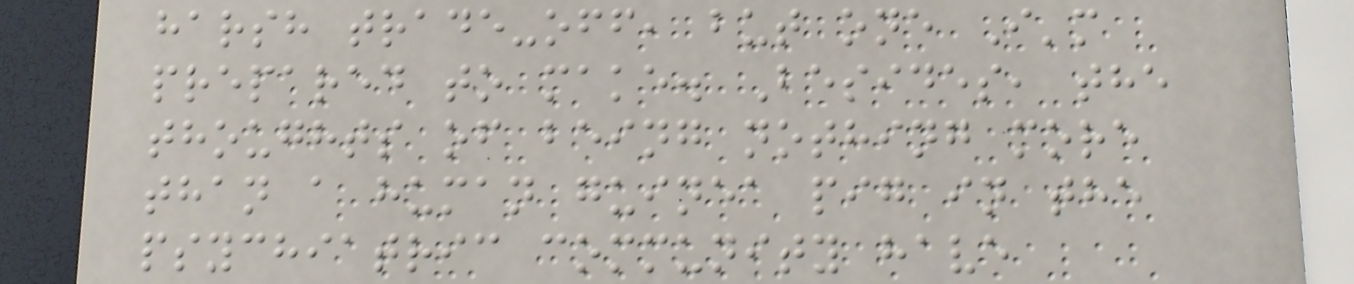harsh trade-off, but one I'm
prepared to make. Besides, the
thoughts of being nothing more
than a human guinea pig in the
psychiatric community have
